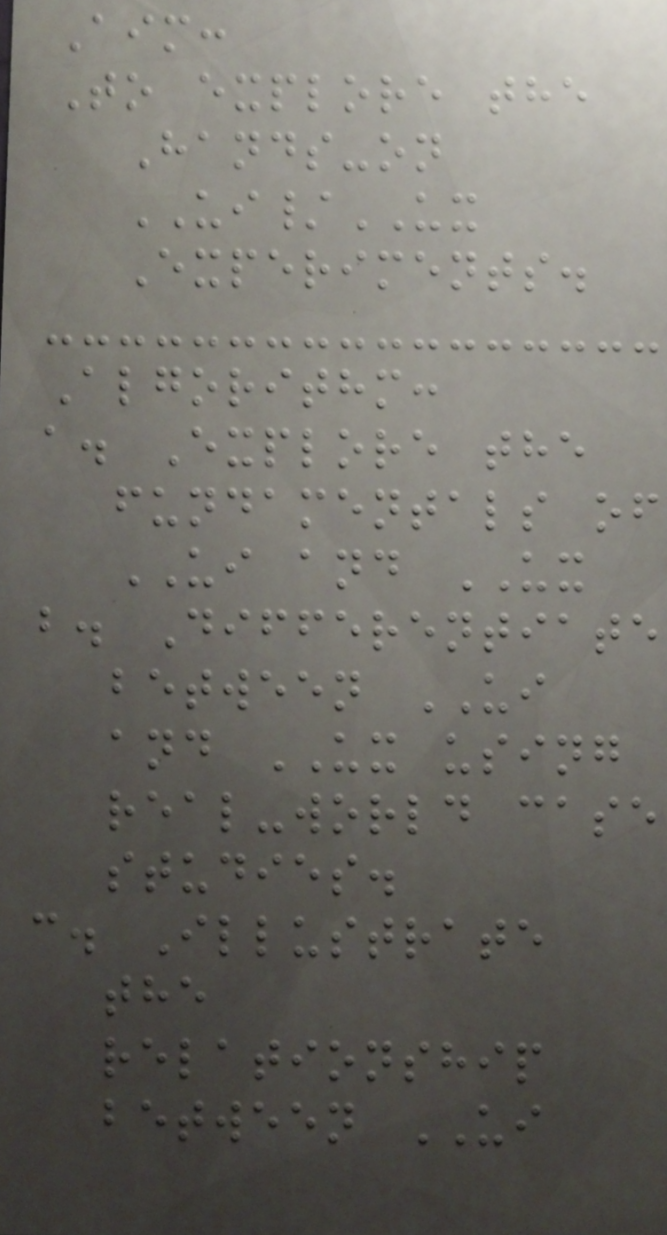Aim:
To explore the
Hands-on
UI/UX
Experiments.
Algorithm:
a. Explore the
fundamentals of
UI and UX
b. Differentiate
between UI
and UX using
real-world case
studies.
c. Illustrate
the
relationship
between UI
